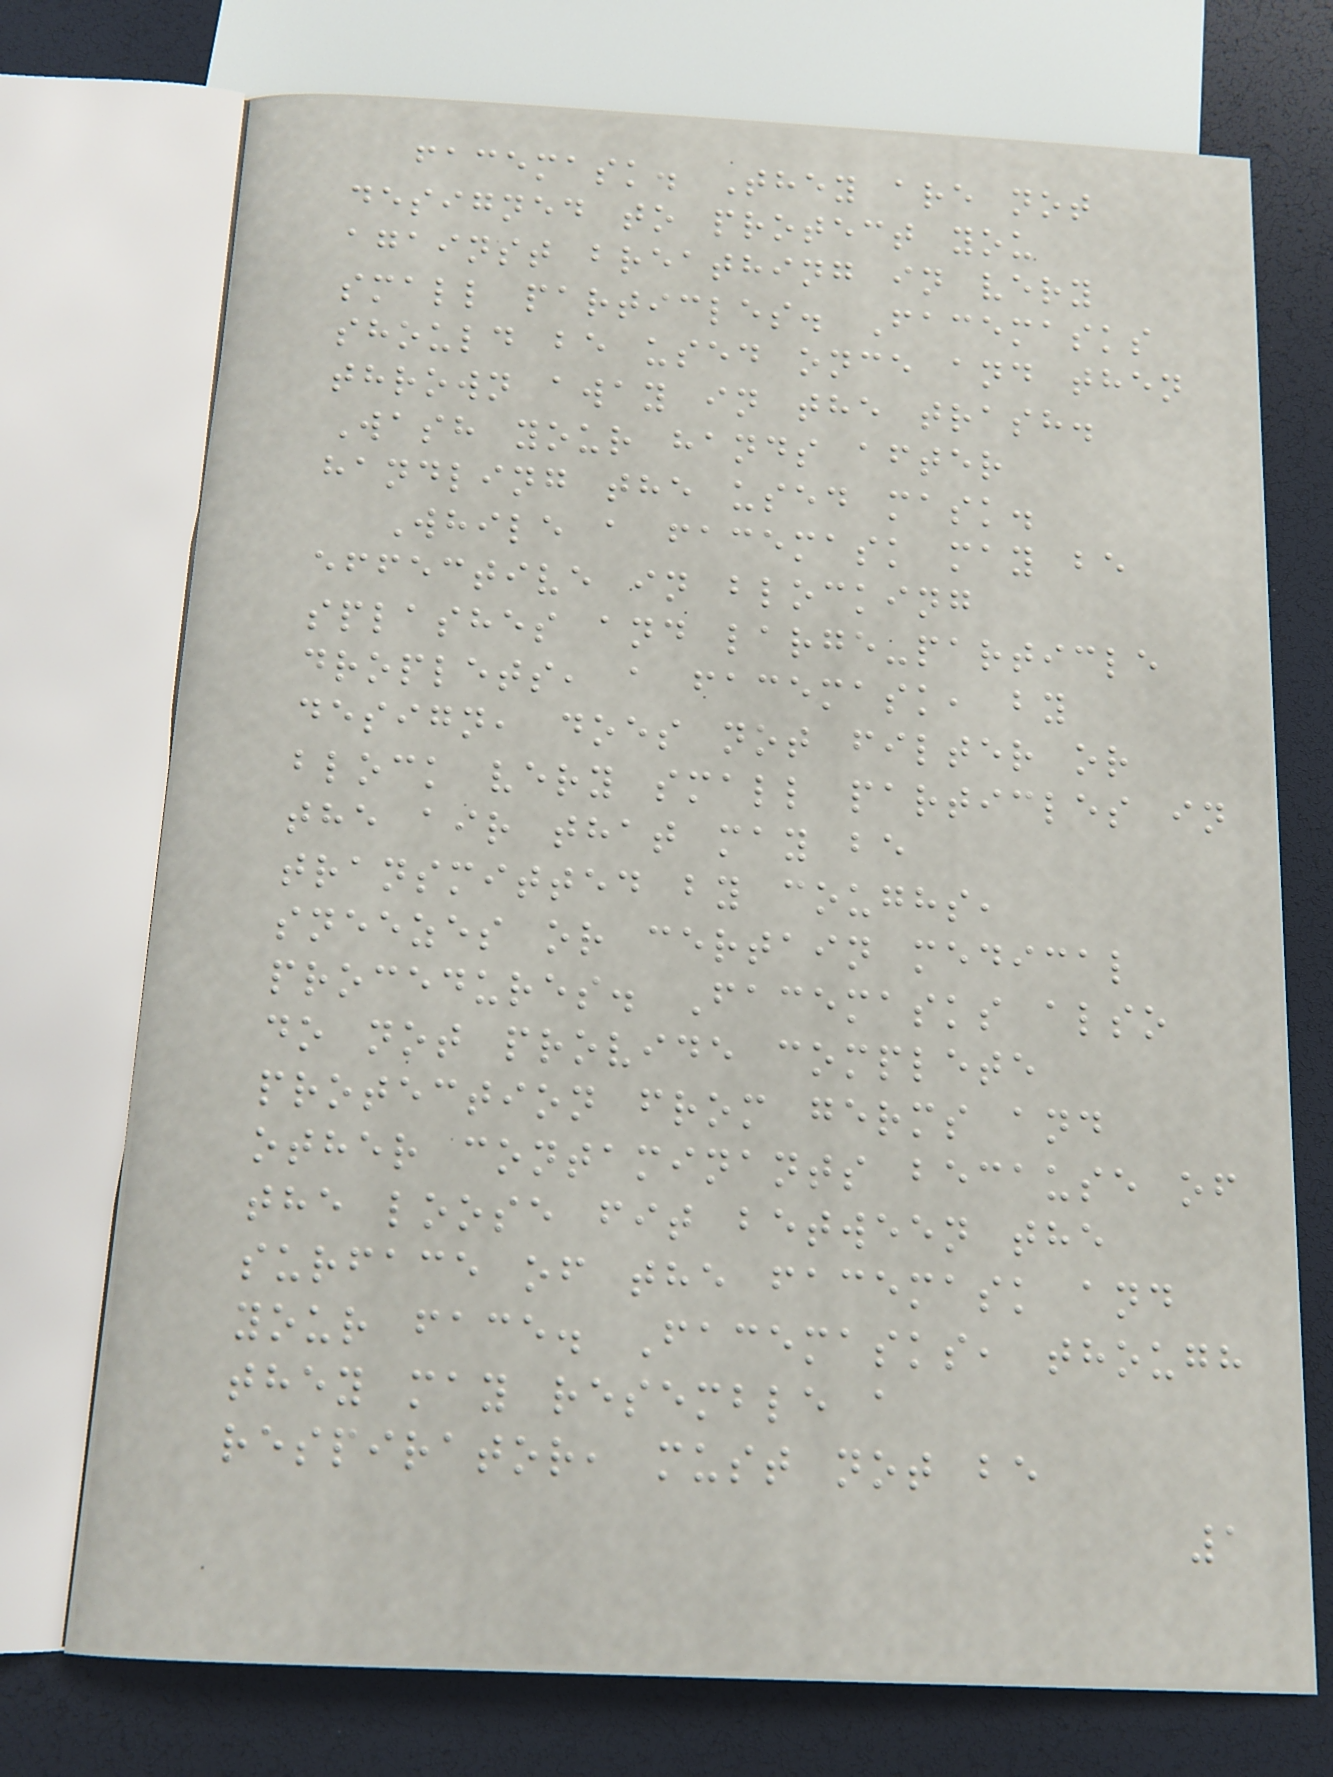facemask. They are not
designed to protect you
against breathing in very
small particles. Facemasks
should be used once and then
thrown away in the trash.
Wash your hands after
handling the used mask.
While a facemask may be
effective in blocking
splashes and large-particle
droplets, a facemask, by
design, does not filter or
block very small particles in
the air that may be
transmitted by coughs,
sneezes or certain medical
procedures. Facemasks also
do not provide complete
protection from germs and
other contaminants because of
the loose fit between the
surface of the facemask and
your face. Facemasks, though
they may resemble a
respirator, must not be
1
